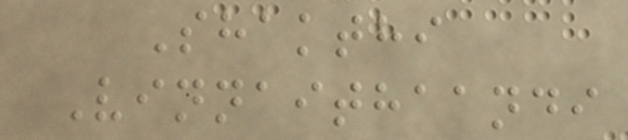Shakthi
Vinnaithaandi
